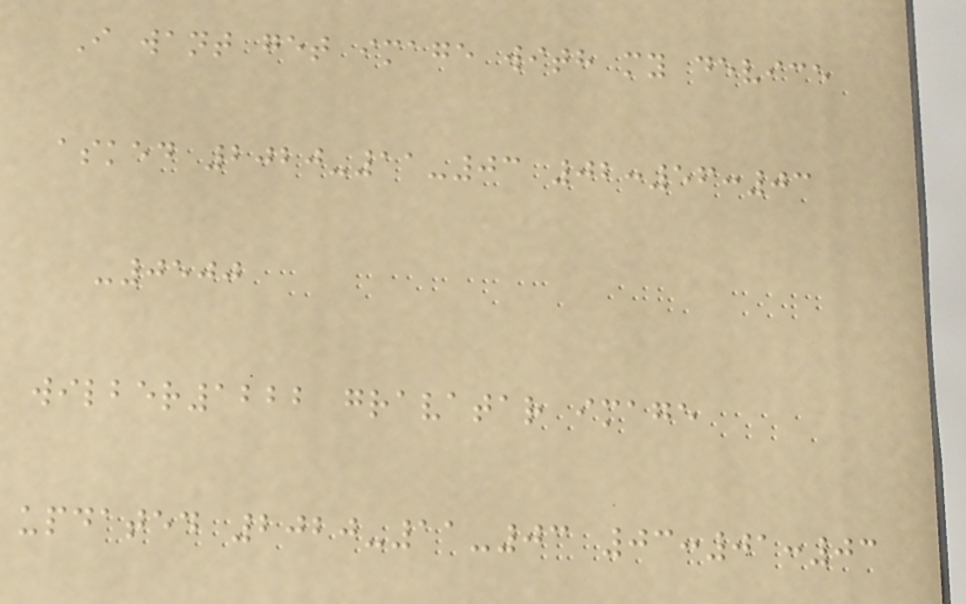I want get image with my device
asked 2020-11-03 02:56:03
-0500
wilber1222 gravatar image
updated 2020-11-03 03:01:03
